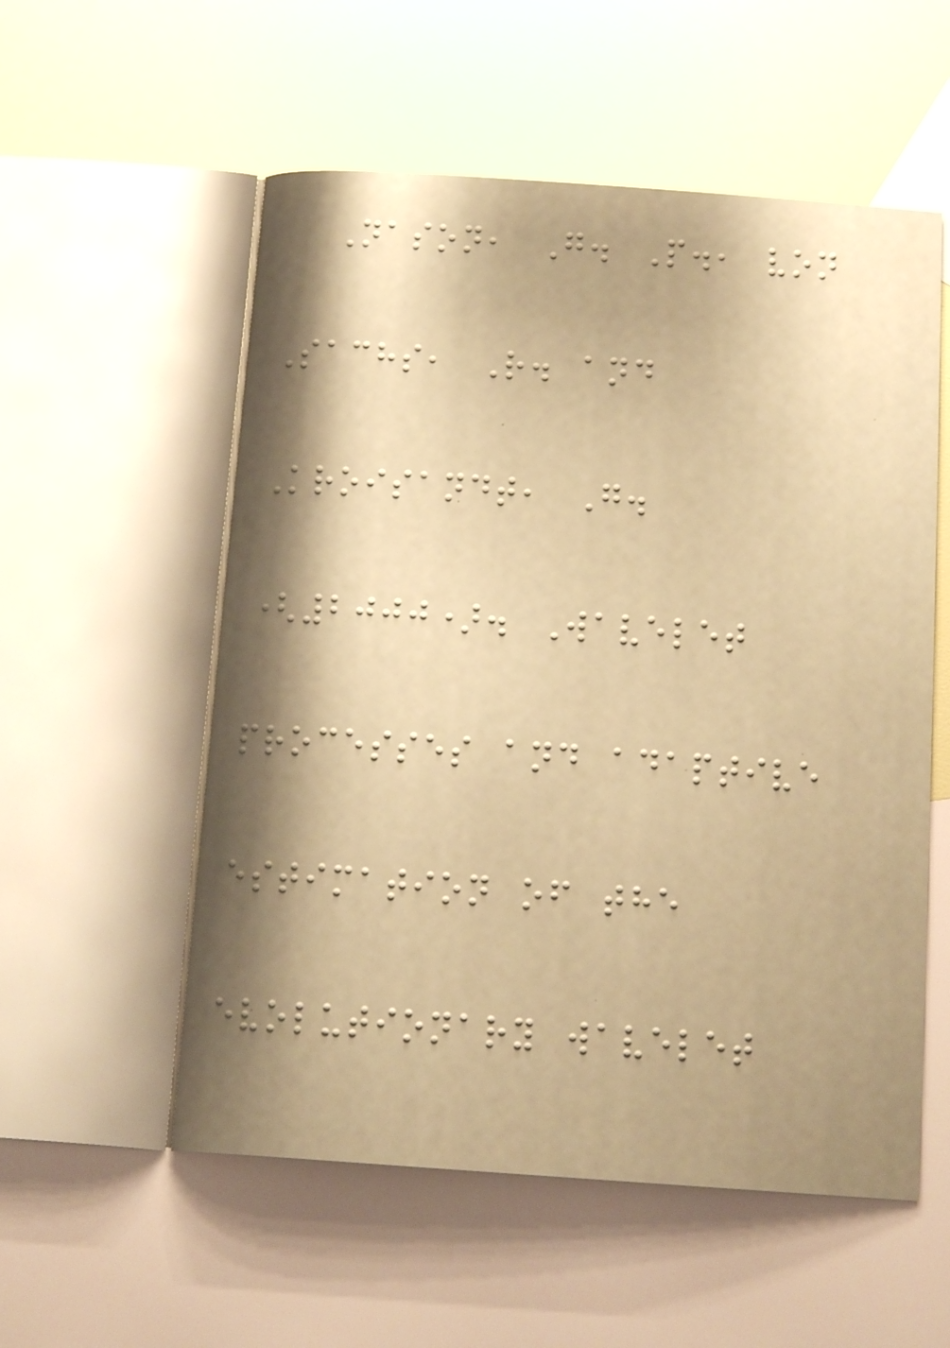Nason, G. P., von
Sachs, R. and
Kroisandt, G.
(2000). Wavelet
processes and adaptive
estimation of the
evolutionary wavelet
